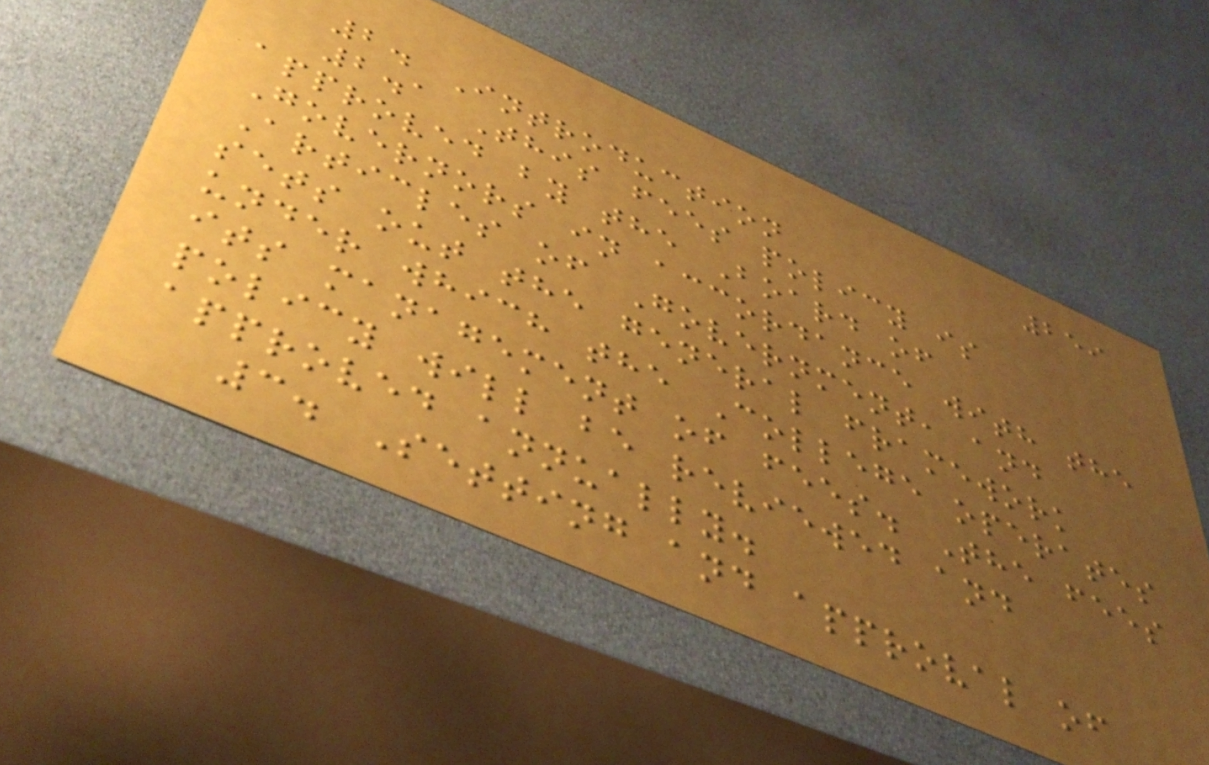259
2. Introduction
2.1 This fees policy is
approved by the Board of
Governors in accordance with the
Articles of Government, and
sets out the general framework
under which the College operates
its management of fees. The fees
policy will be reviewed and
approved annually.
3. Setting and approval of
